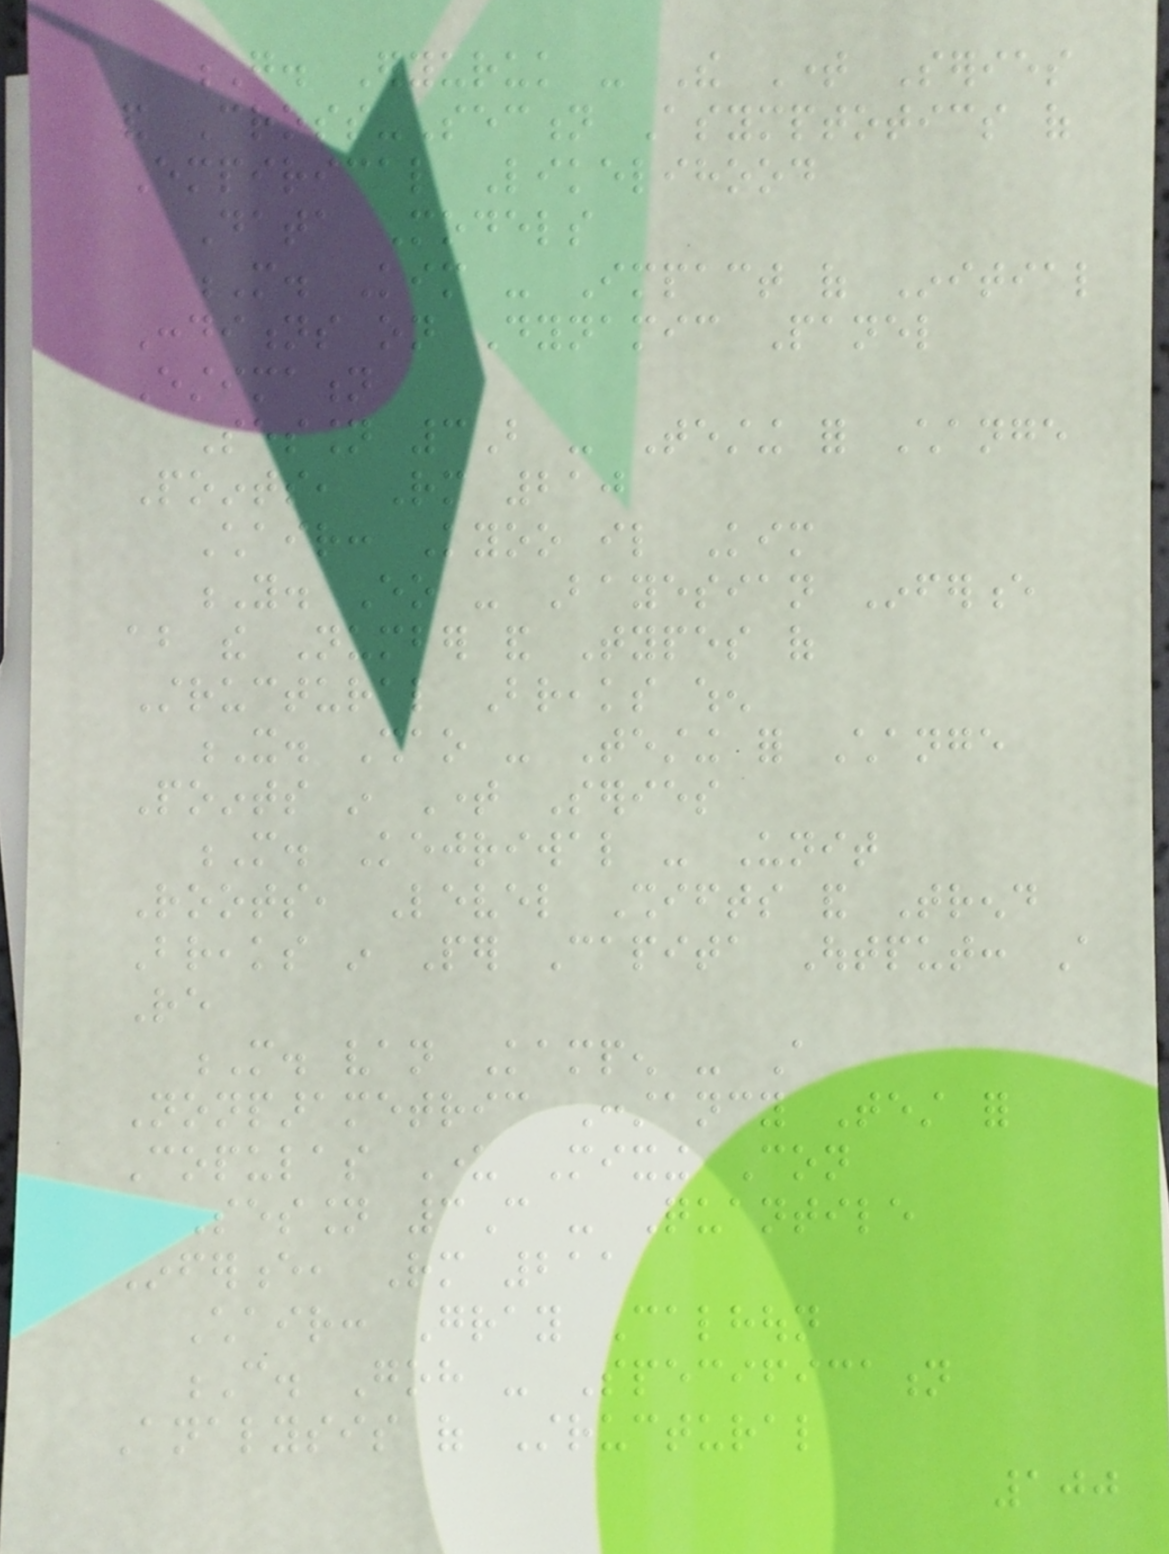G. Eryuruk - The Time Series
and Cross-Section Asymptotics of
Empirical Likelihood
Data Models
M. Kim - Impact of Initial
Conditions on Dynamic Panel
Estimation
Session 3B - Testing for Change
Points, Rm 210
Chair: Kyoo il Kim
Y. Eo - Bayesian Inference
about the Number and Types of
Structural Breaks when
X. Shao - Testing for Change
Points in Time Series
M. Kejriwal - Unit
Roots, Level Shifts and Trend
Breaks in Per Capita Output: A
Re
M. van Kampen - A
Nonparametric Constancy Test for
Copulas Under Mixing Con
Session 3C - Quantile
Inference, Rm 211
Chair: Gray Calhoun
C. Goh - Specification
Analysis of Structural
100
